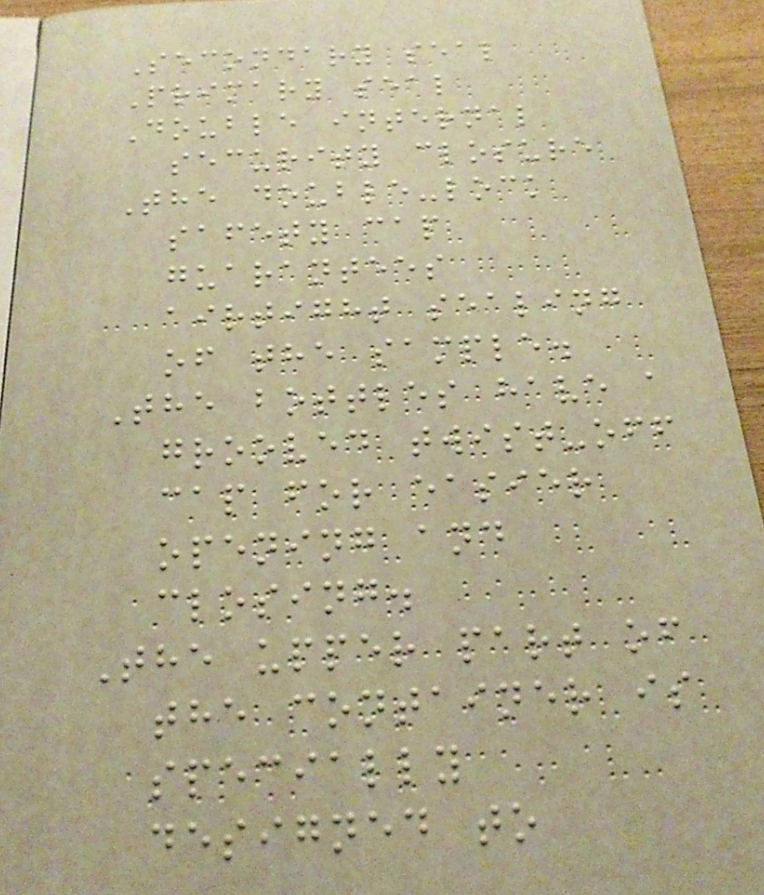Secondary seal
Primary seal
Double internal
security closure
The double-lock
safety cap
guarantees
airtight sealing
of the sample.
The bottles have a
grooved twist-off
cap for easier
opening and
closing.
The upper part of
the container is
specially
designed to
